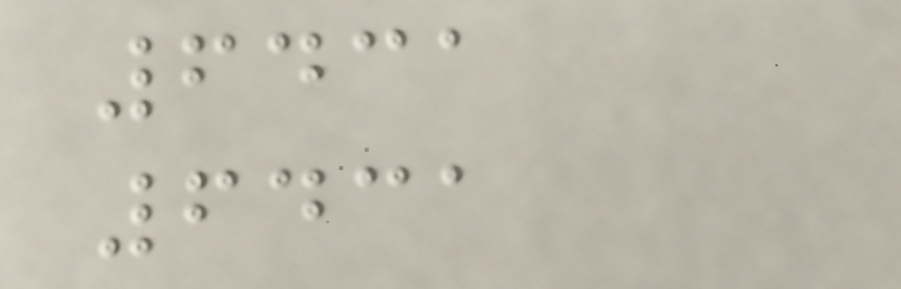6431
6431
